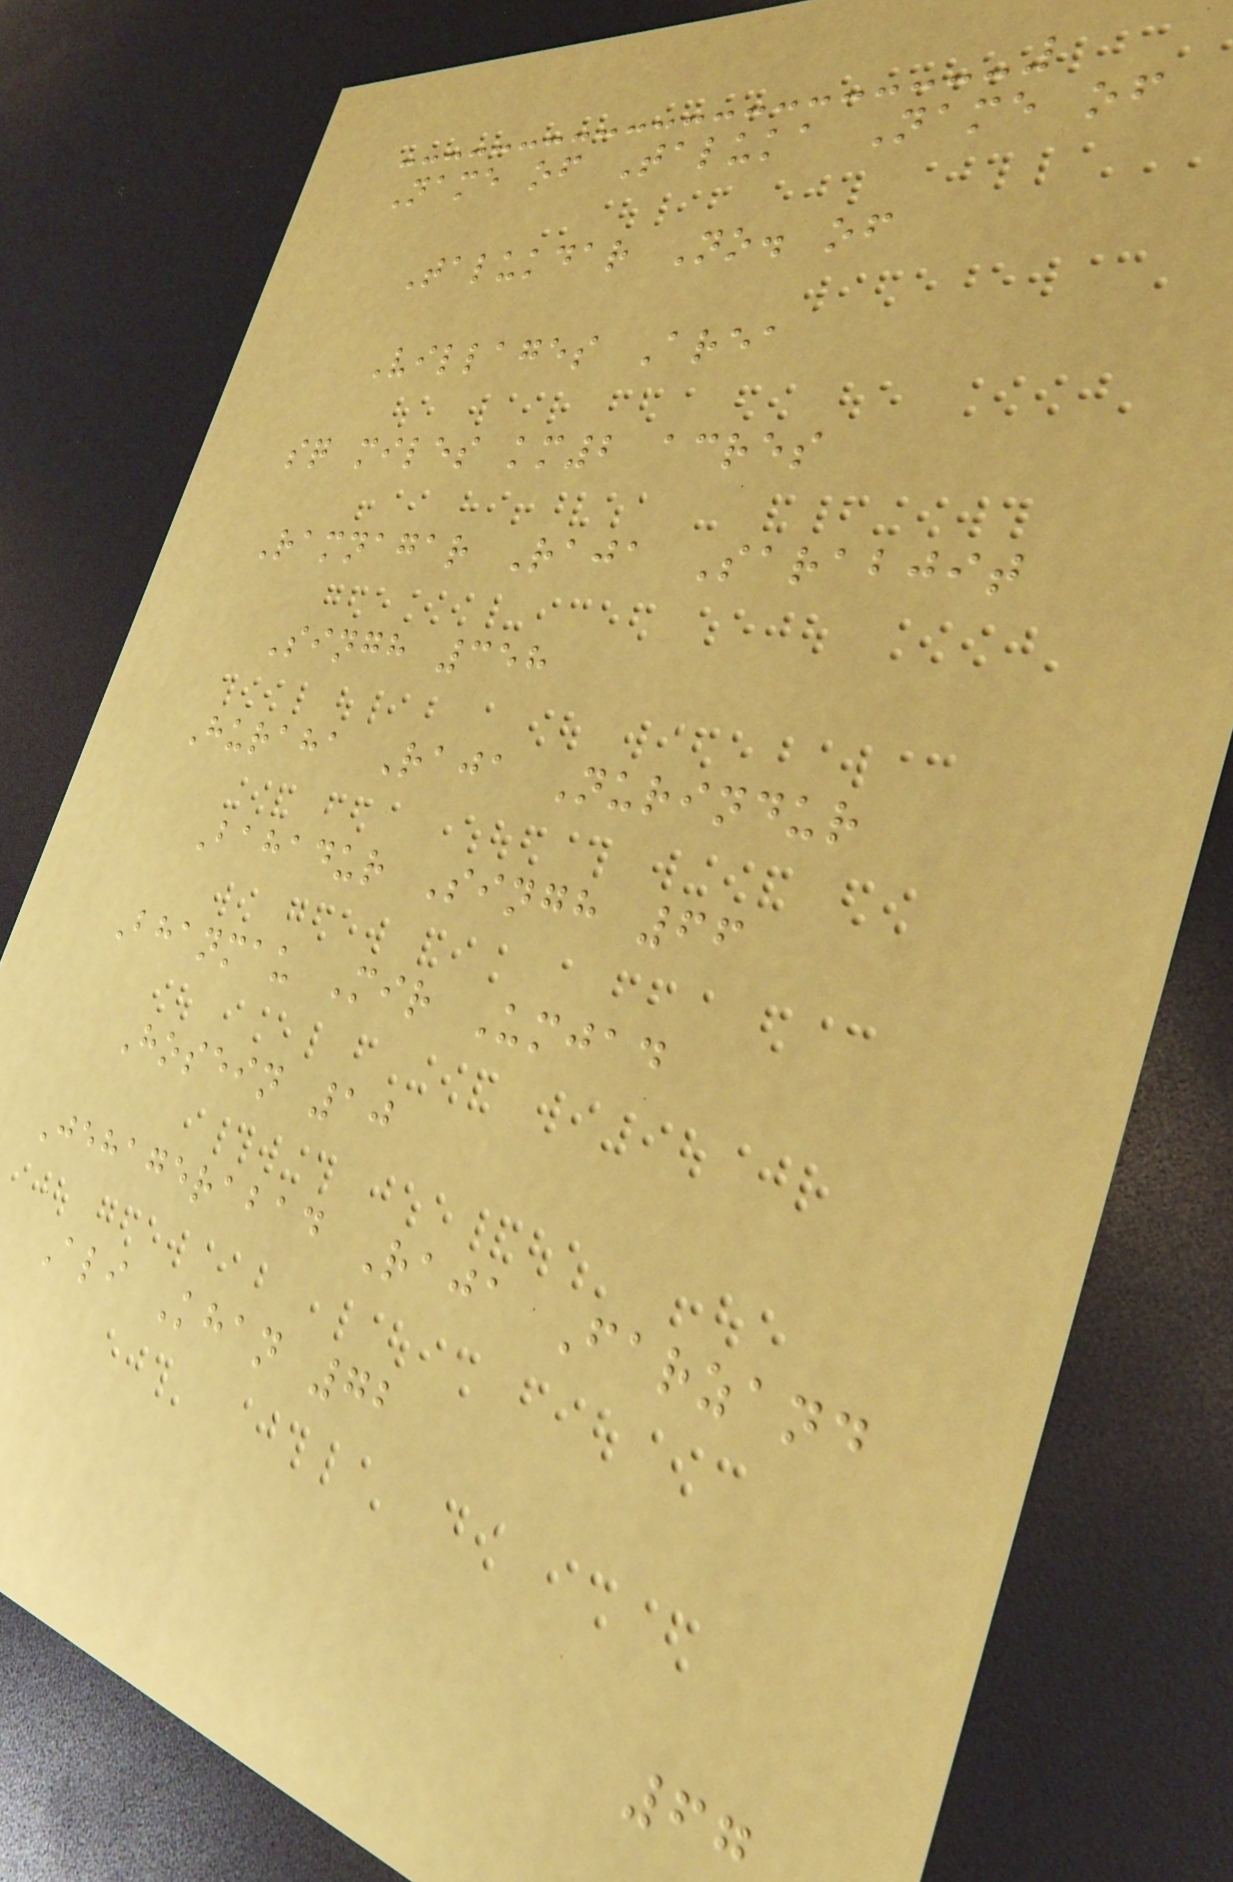Name of Taluka Name of
Talukdar No. of
Villages Area
sq miles km2 acres
Ramnagar Raja Sarabjit
Singh 358
Huraha Raja Nurindur
Bahadur Singh 66
Bhanmau Mir Umjad
Hosein 10
Jehagerabad Raja Farzand
Ali Khan 72
67
